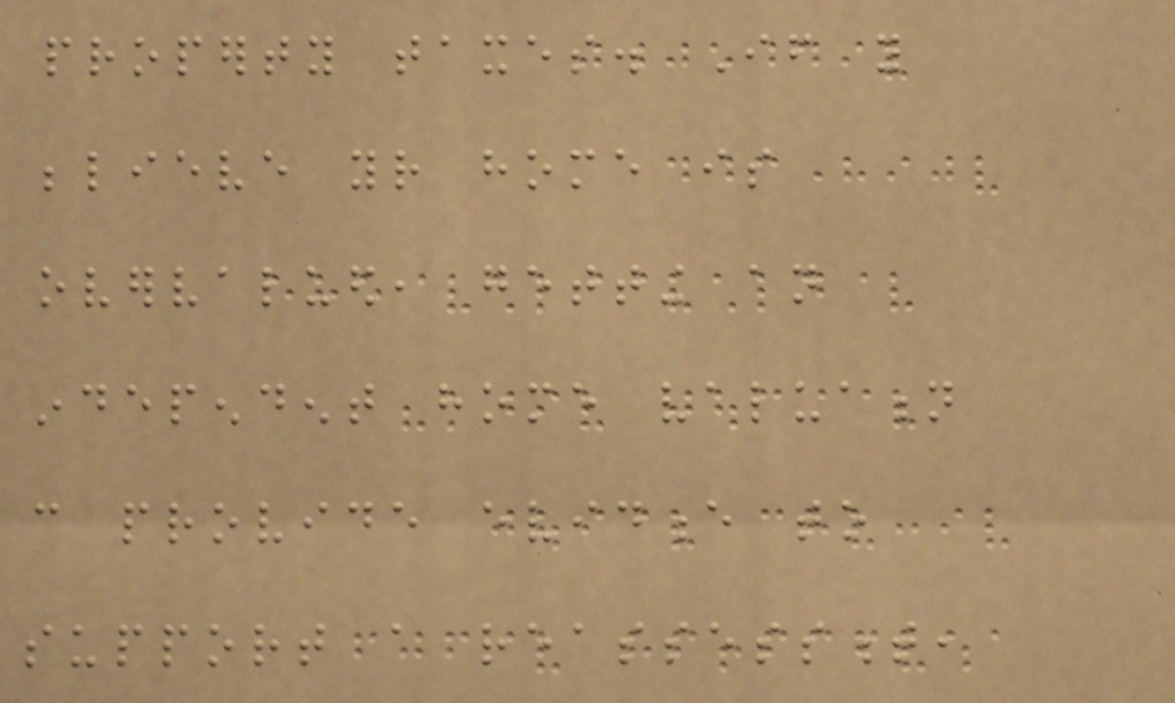property taxes. If you
believe your home is
overvalued, getting an
independent home valuation
can provide evidence to
support a reassessment,
